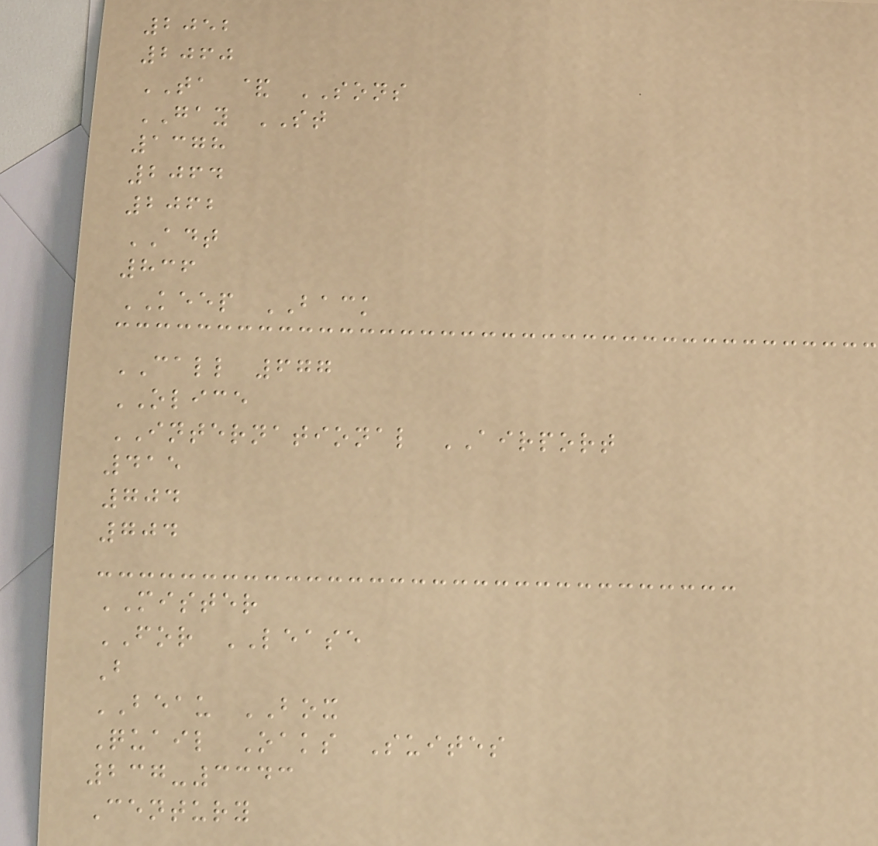2052
2060
TA & SONS
GAY ST
1378
2064
2062
ADT
836
KEEP BACK
CALL 677
OLICE
INTERNATIONAL AIRPORT
415
704
704
MISTER
FOR LEASE
B
BEAU BOX
Quail Oaks Suites
237-3343
Century
